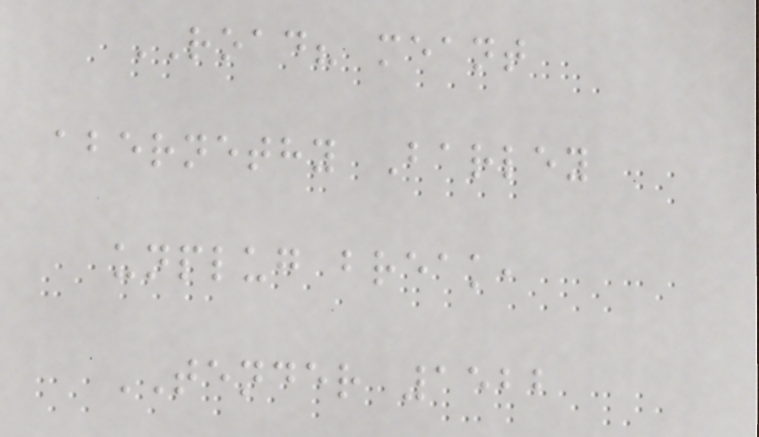ROAD? meant
abernethy Barley
unplug break,
TENDER 1522
